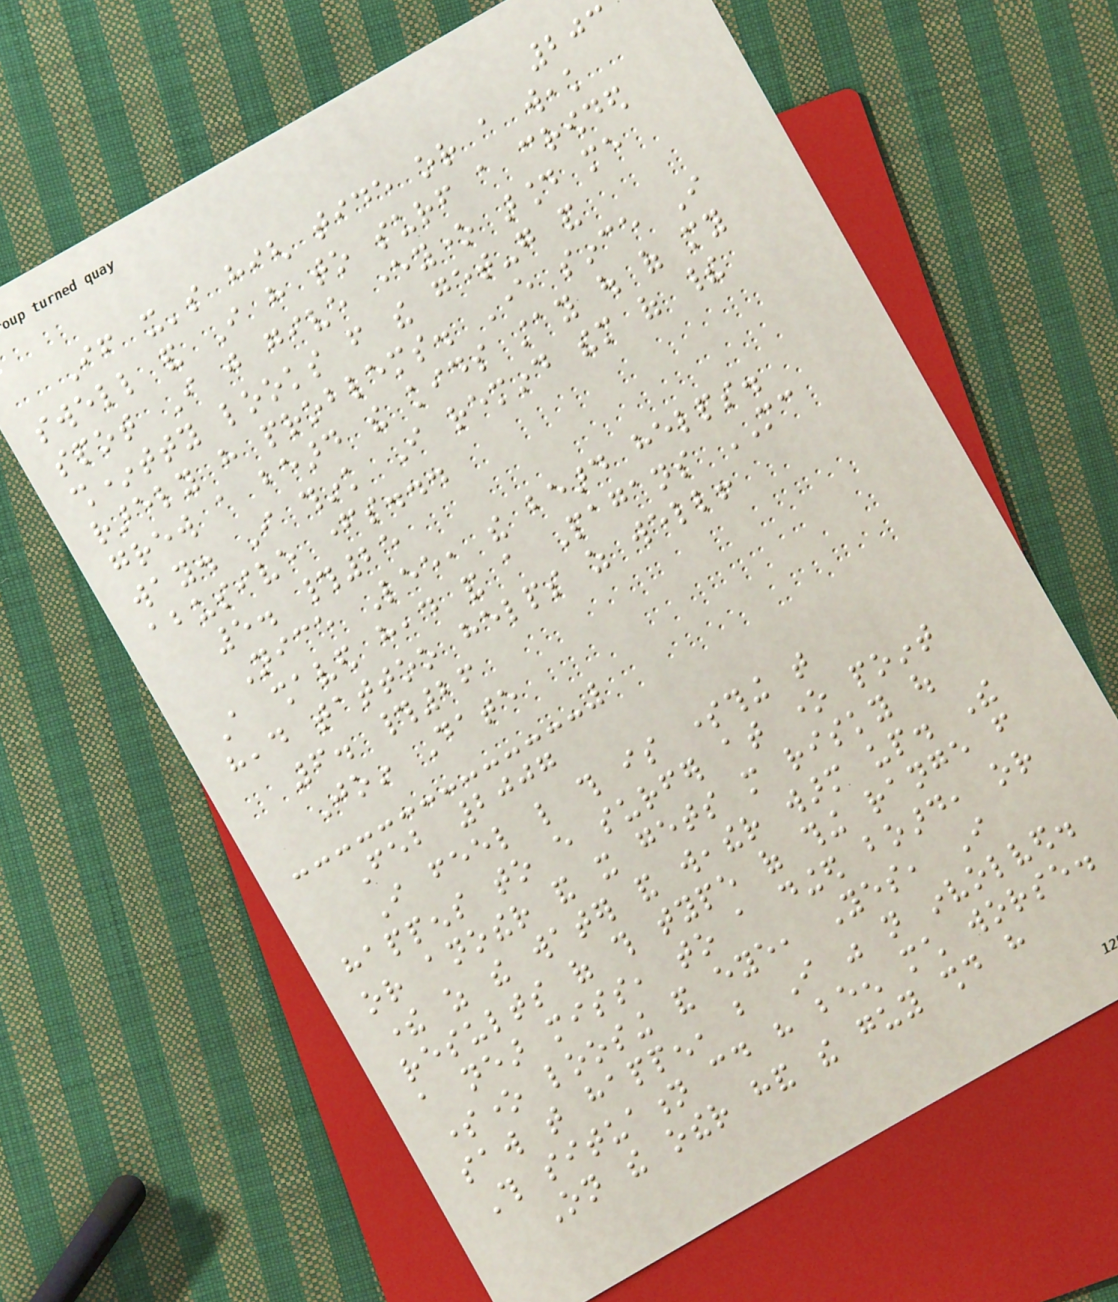203
If it's high tide or a weak
swell and I have to surf a crowded
spot I just give everyone around me
sh*tty looks from the get-go and
rarely have problems. Ever since I
grew a beard the kids stay out of my
way. I think I remind them of their
abusive fathers...
5. #25
Nice Lee, the beard helps.
A shaved head and a Pagans MC
head tattoo helps as well!
6. #26
Join Date
Feb 2007
I feel like this is something that
happens to every surfer at one point
or another and it gets more risky out
there as the water and weather warm up. The
results of this type of thing range from
a near miss, to a dinged board, or
someone loosing and eye, Yes, I
saw that happen, but I was not involved.
This situation could have been much worse.
On the other hand the guy should have
